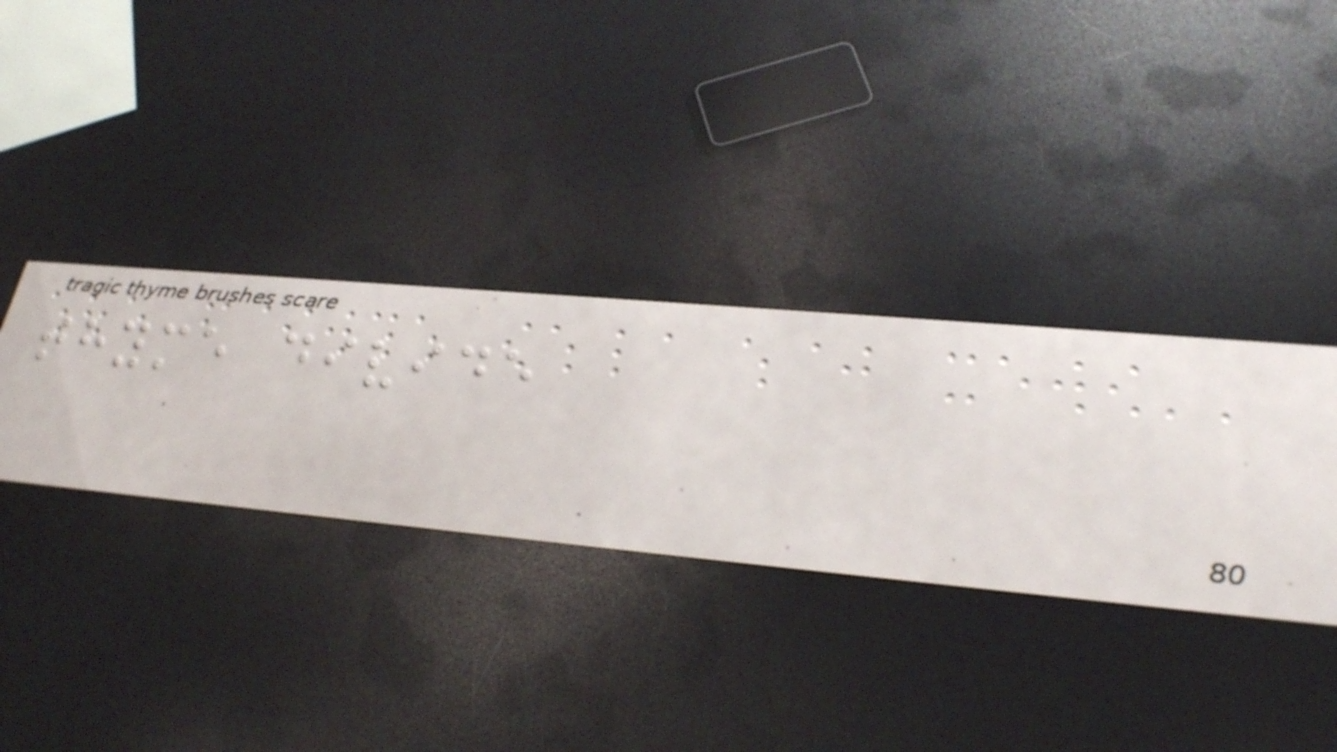thyme divide
